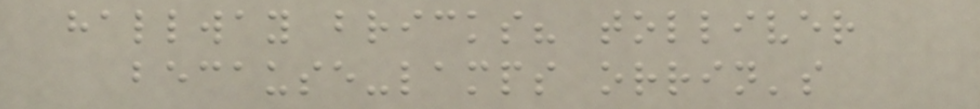hallway bricks? tolliver
because-lamps orrin's
